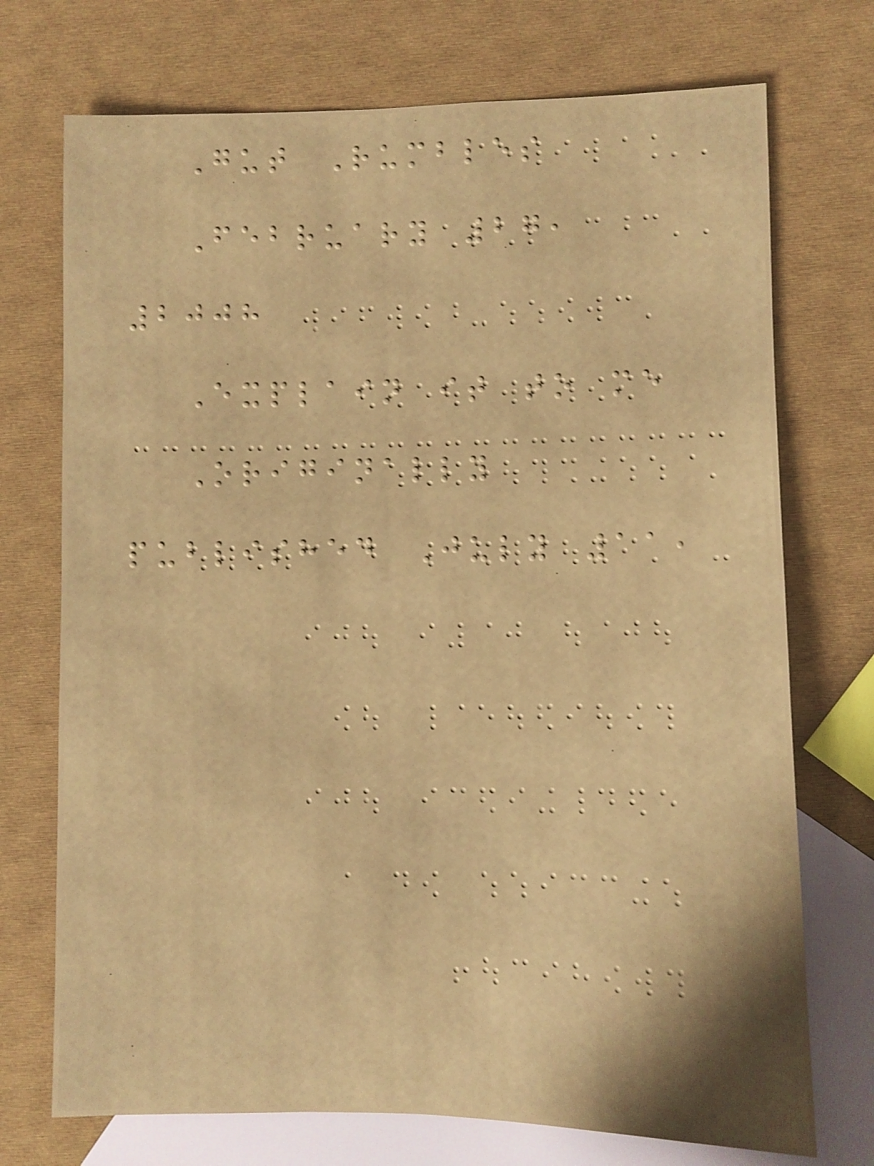Gut Rumbles
February 27,
2008
Explain it to me
Originally
published July 11,
